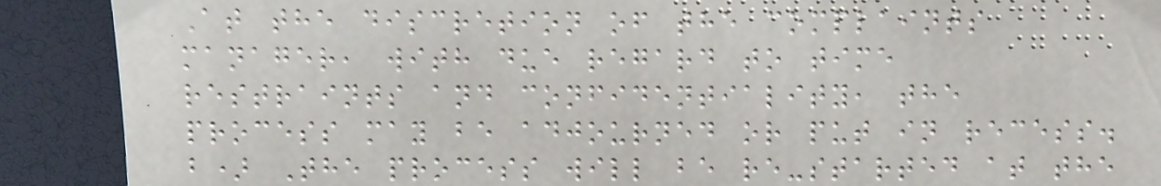At the discretion of the complaints
manager, with due regard to time
restraints and confidentiality, the
process may be adjourned or put in recess.
b) The process will be re-started at the
